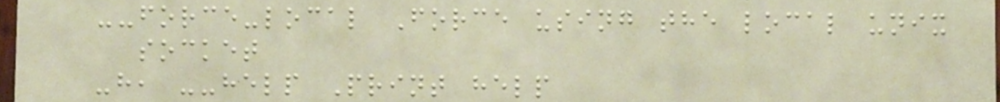--force-local Force using the local unix
socket
-h, --help Print help
